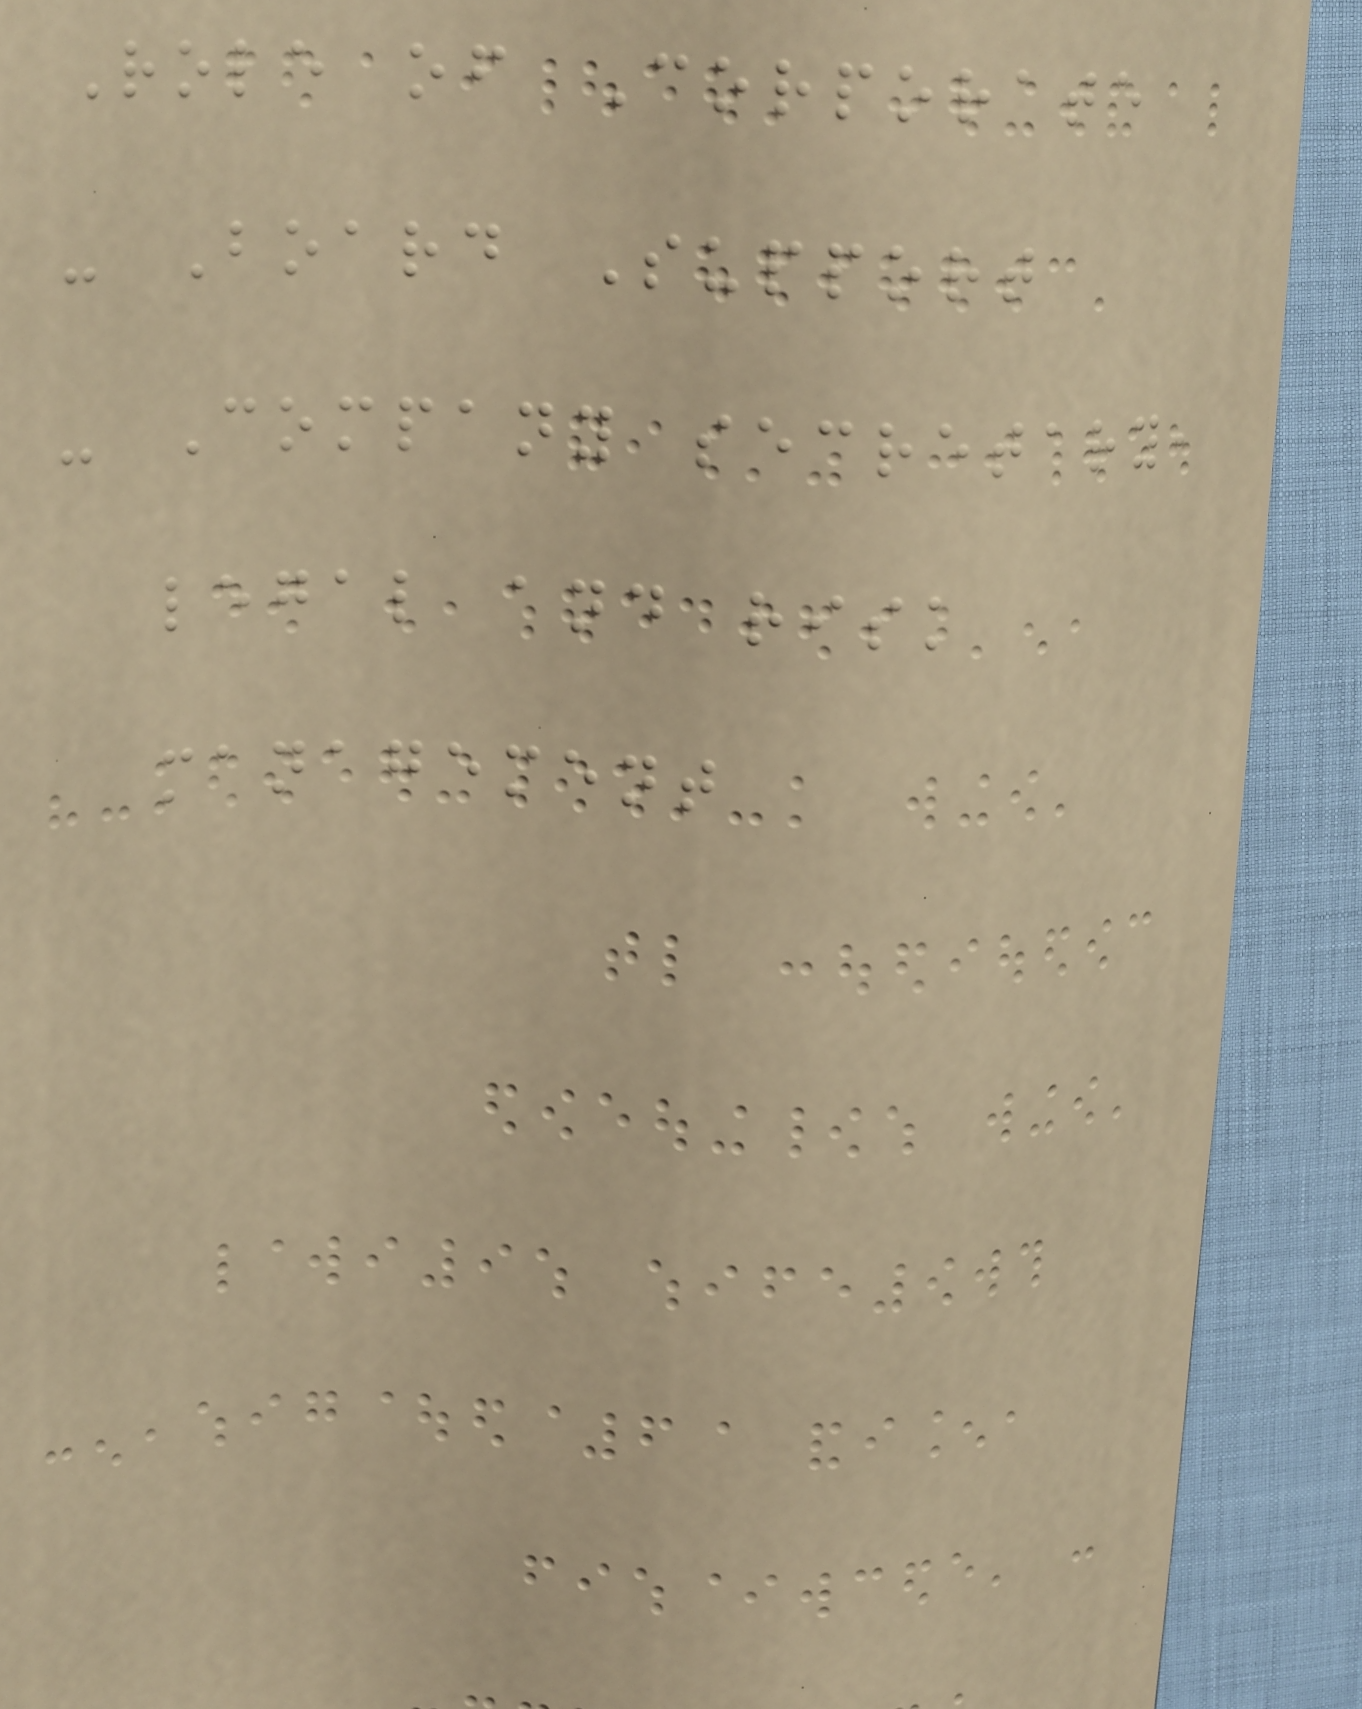Role of Corporate
- Board Support
- Company secretary,
legal and risk
management
